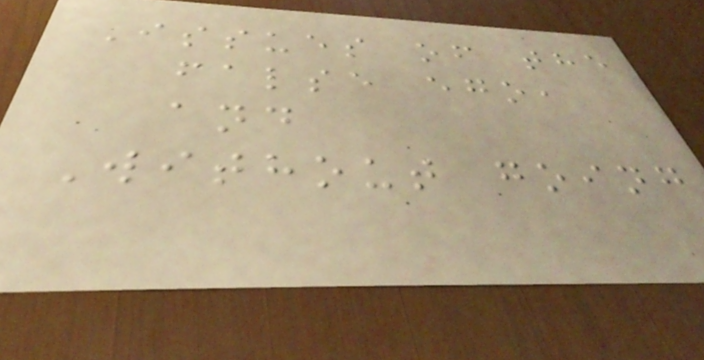Issues of the
false ego,
and
Without going
